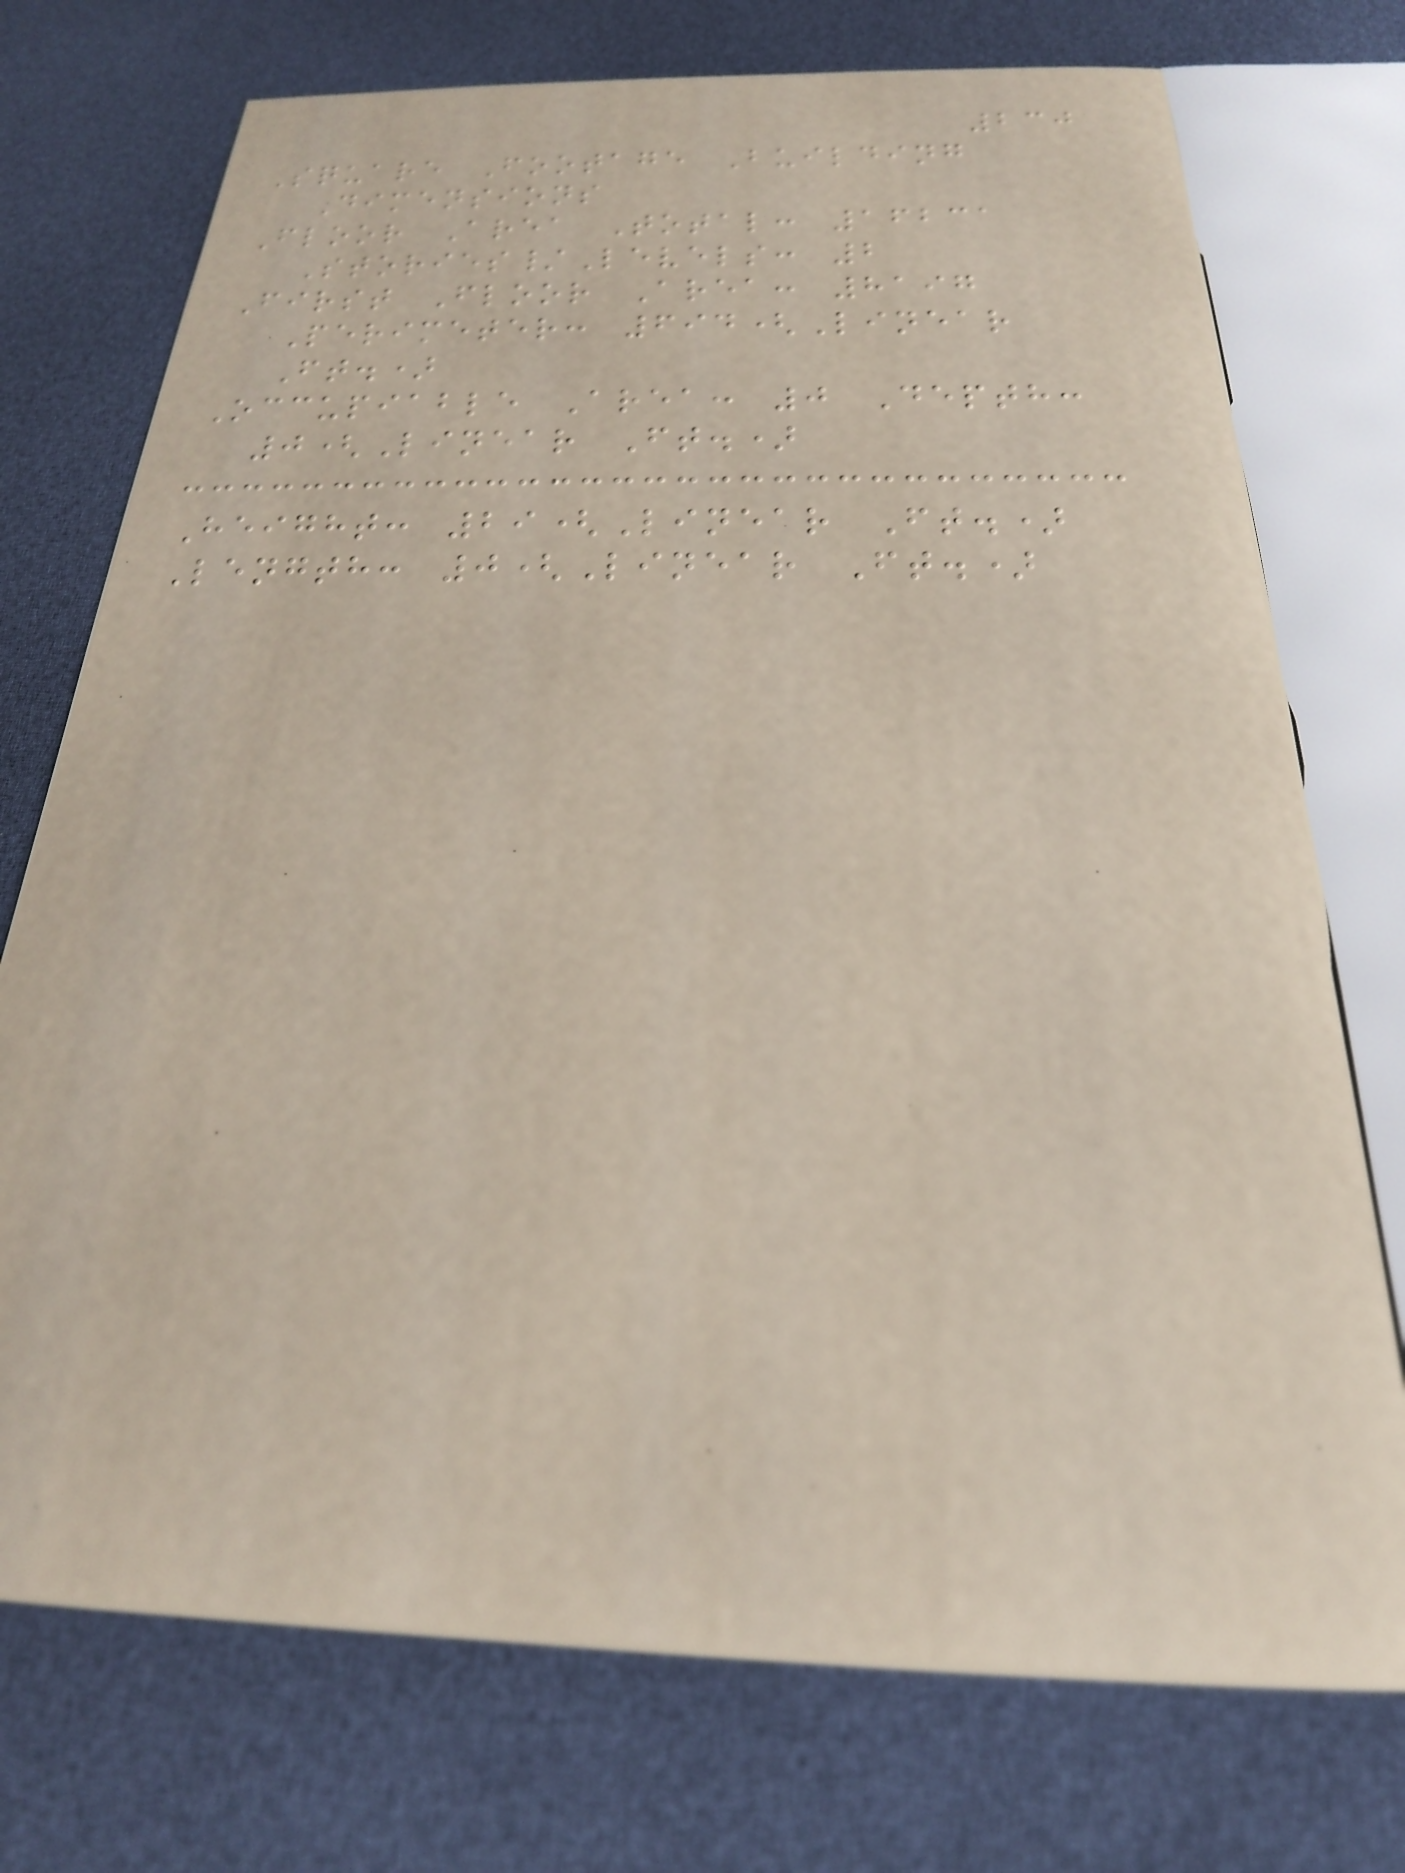230
Square Footage Building
Dimensions
Floor Area Total: 16231
Stories/Levels: 2
First Floor Area: 8197
Perimeter: 694(Linear
Ft.)
Occupiable Area: 0 Depth:
0(Linear Ft.)
Height: 29(Linear Ft.)
Length: 0(Linear Ft.)
